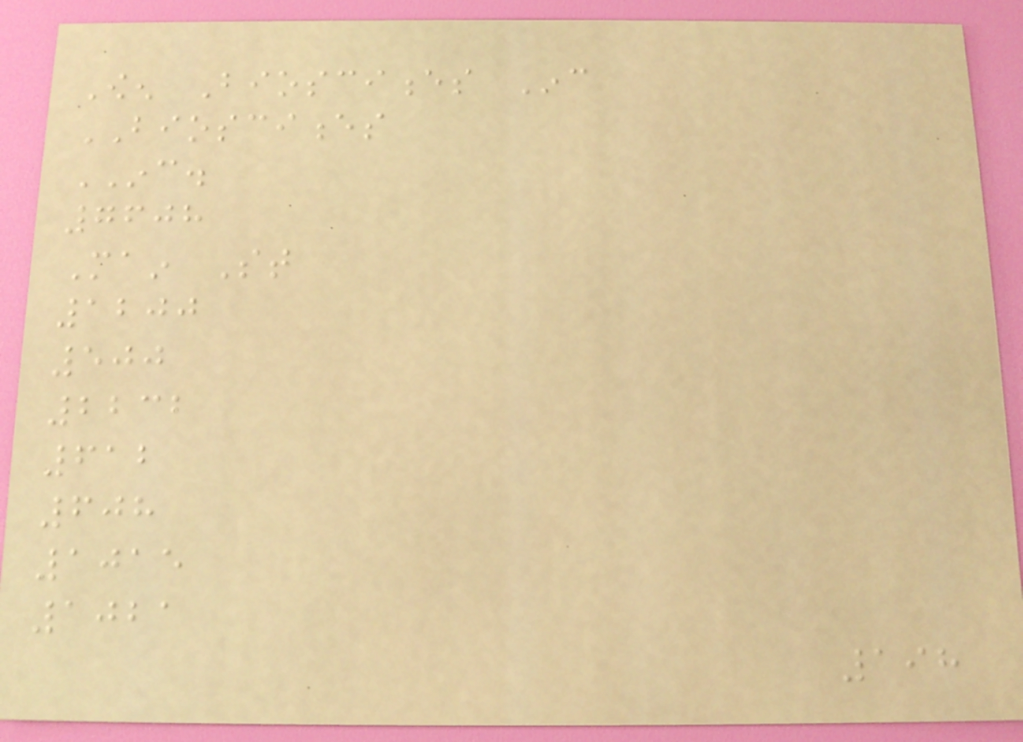Owen Biosciences Inc
BIOSCIENCES
INC.
7608
Main St
1200
500
2232
612
608
1015
1021
198
